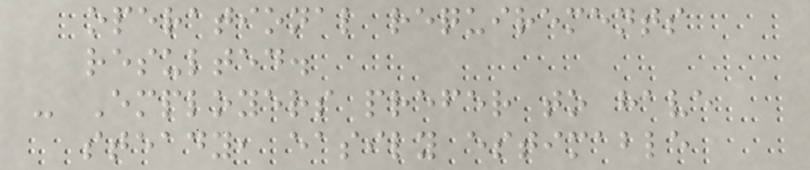operational requirements
resulted.
- Employers prefer to have
steady, easily estimable
